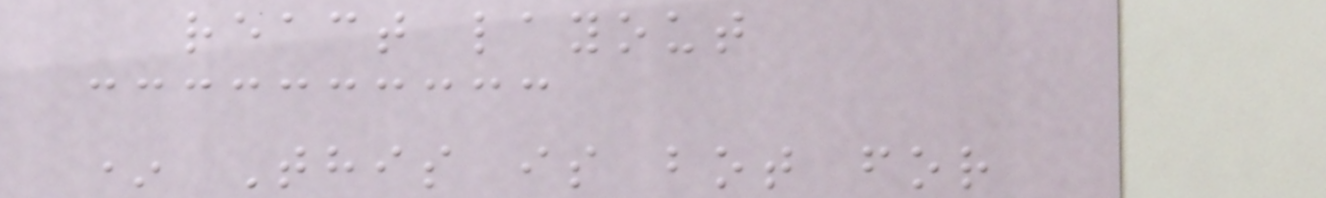react layout
* This is bot for
